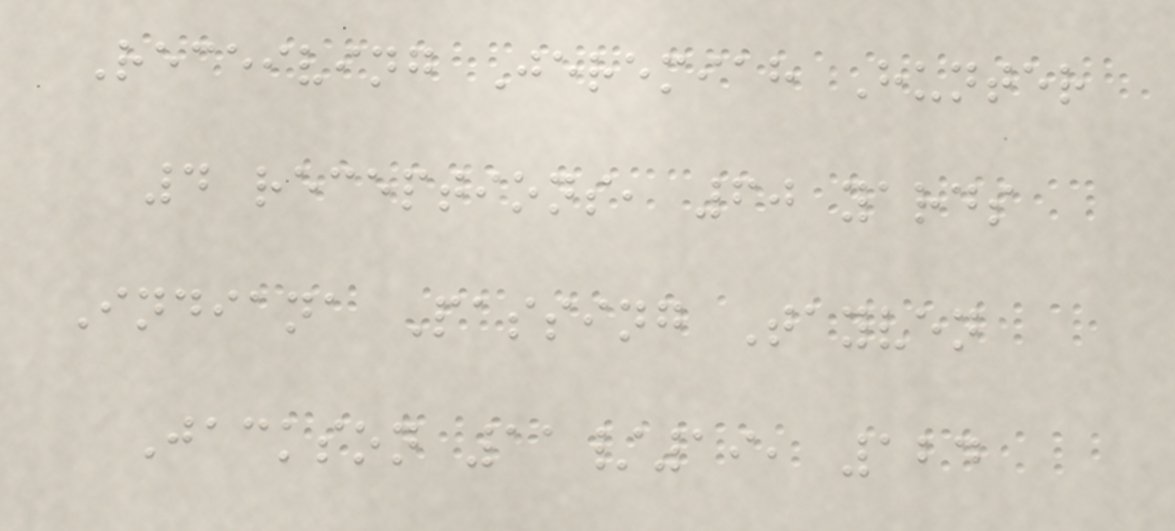Receiving Jeremiah Hunter
4 receptions, 60 yards
Indiana Passing Tayven
Jackson 11/19, 124
